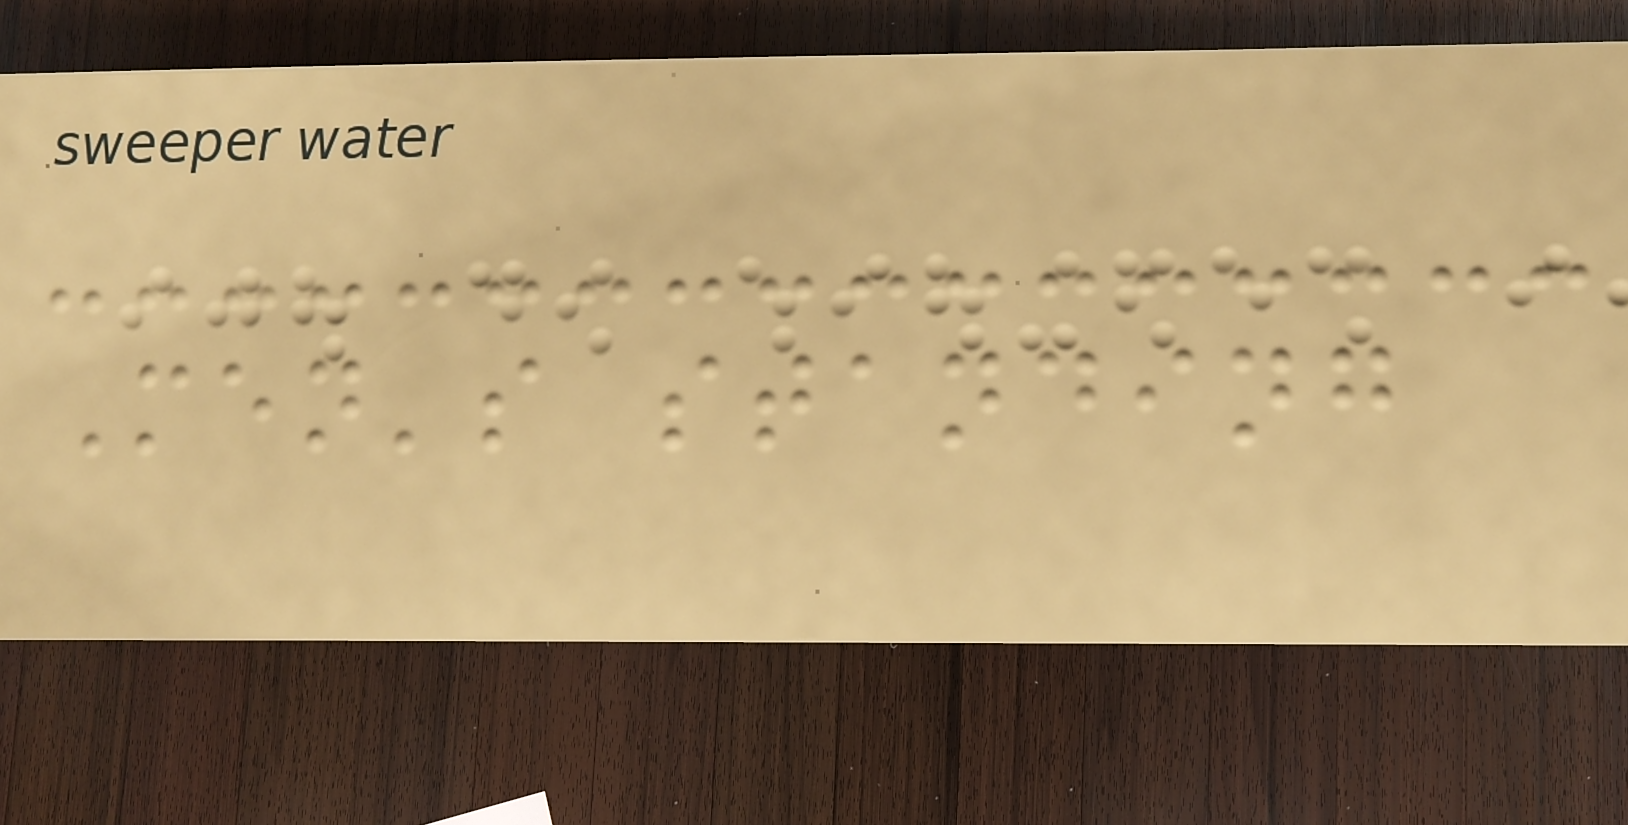Men's standing
